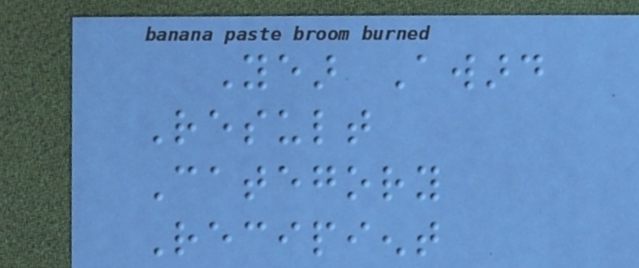Year Award
Result
Category
Recipient
